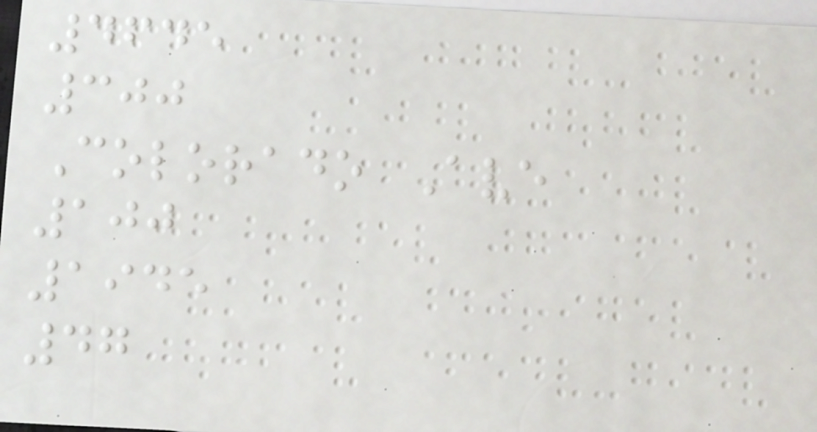4645
300
Colorado Ave
100
1945
47
